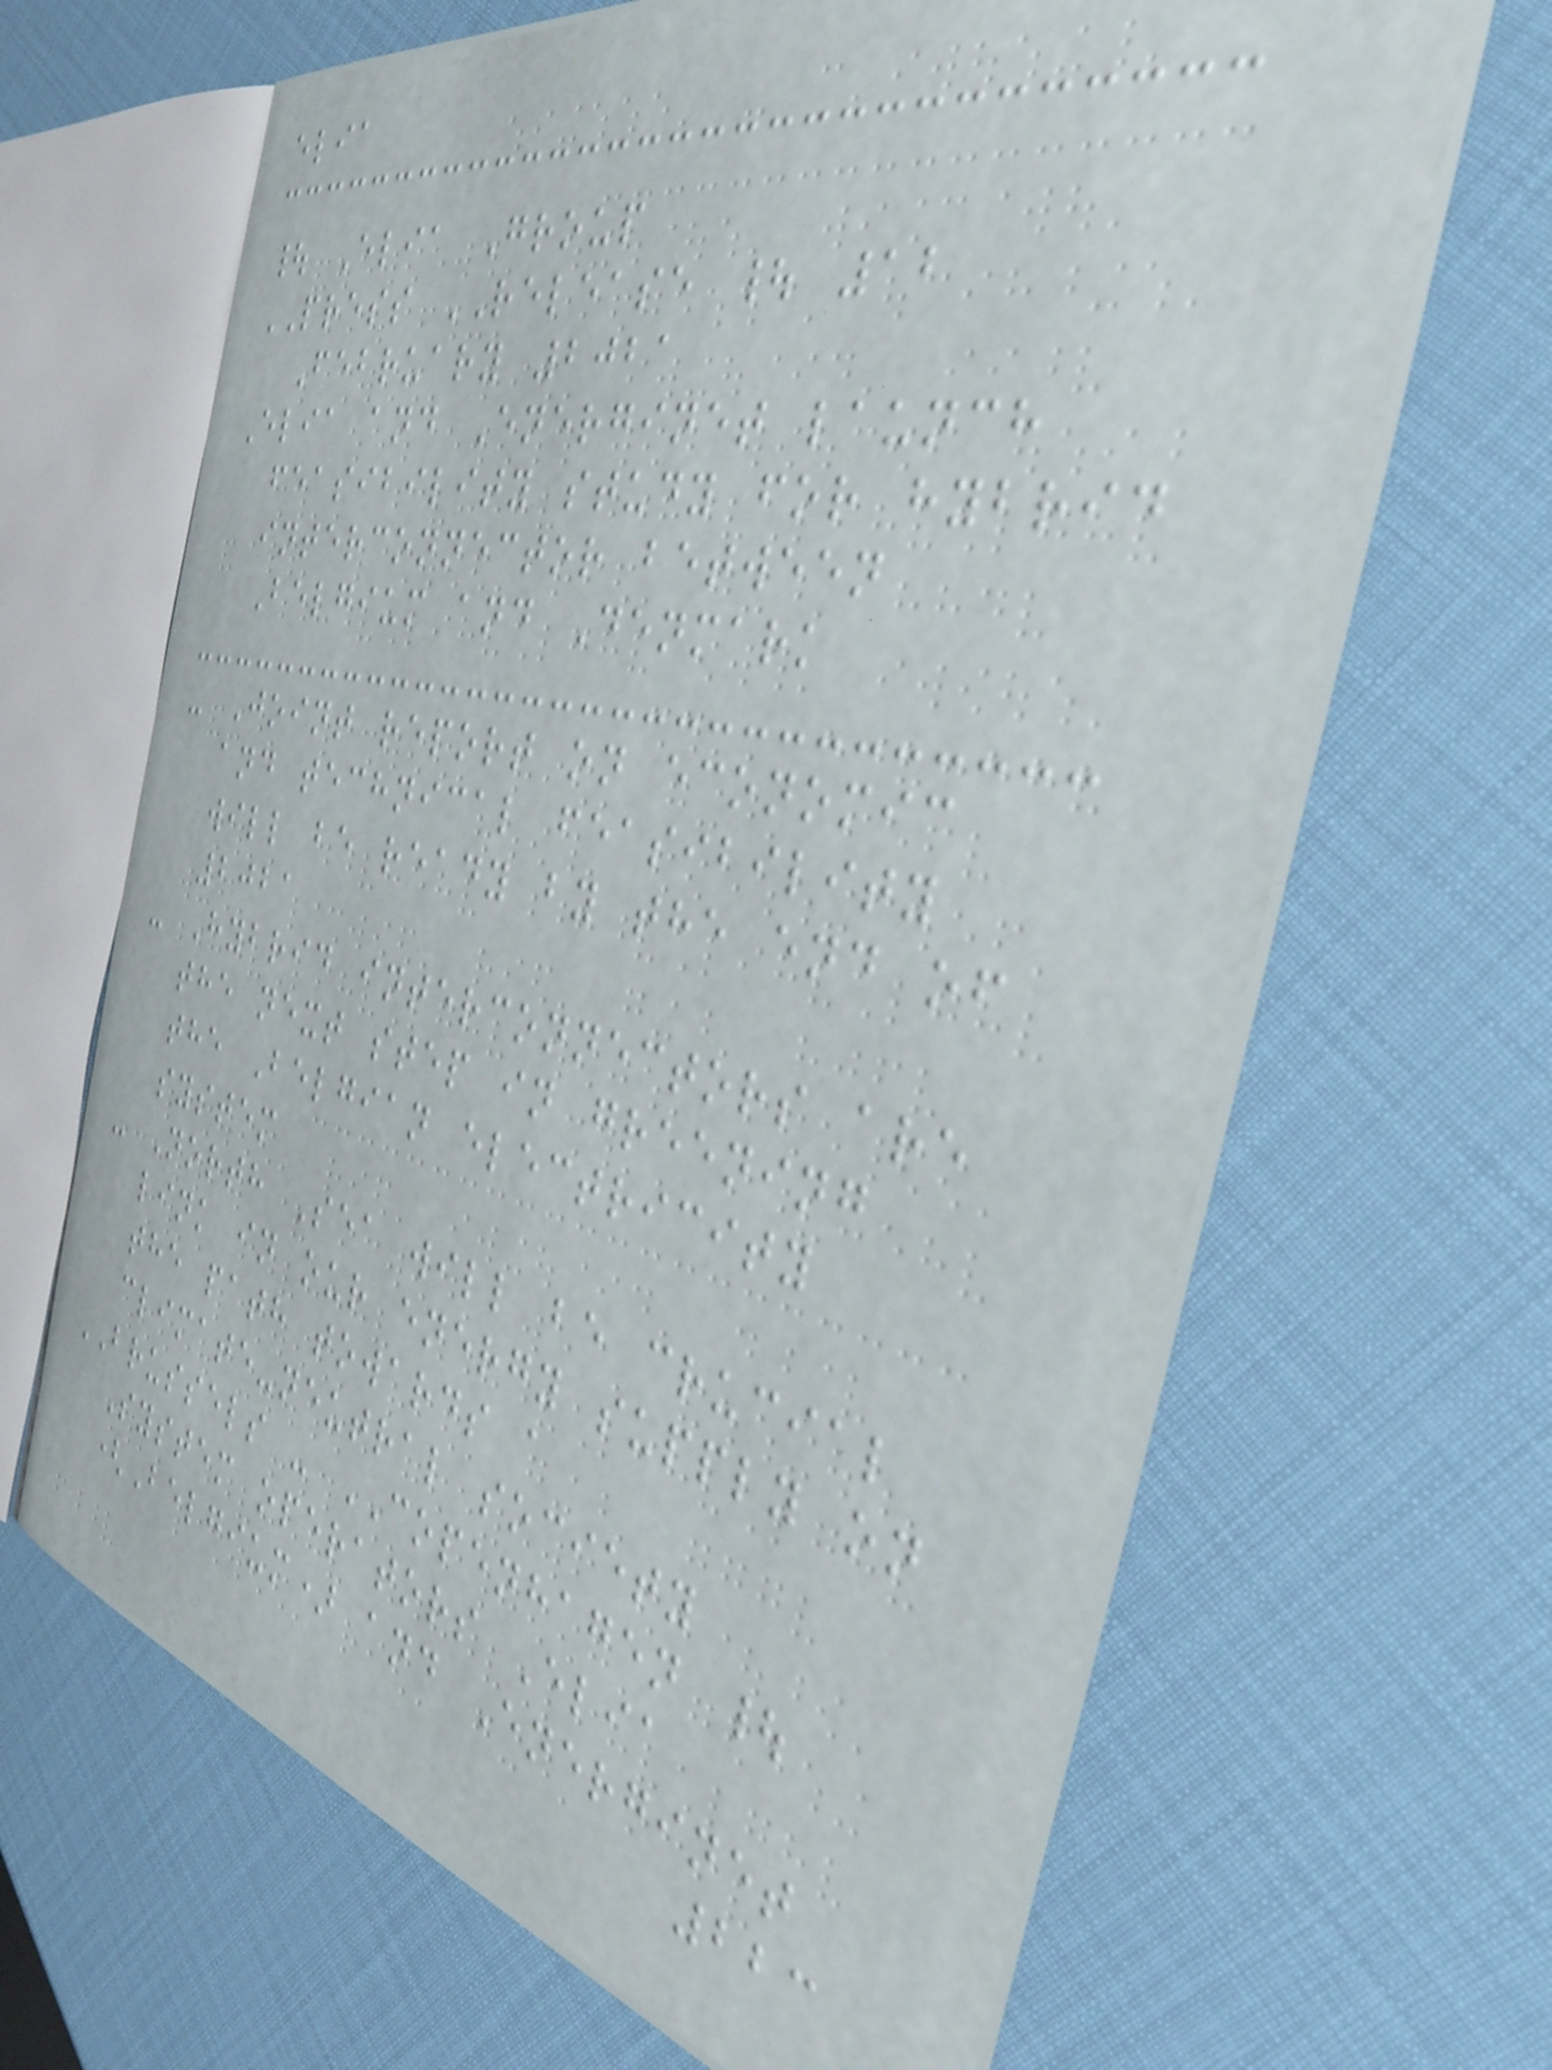elia
| Elia Group
PRESS RELEASE | 12
February 2021
Elia and Energinet launch
feasibility study for hybrid
interconnector between
Belgium and Denmark
- Joint report on economic
and technical feasibility
will be ready by the end of
2021
- Hybrid interconnectors are
the next step in greening
the Belgian electricity
system
- North Sea will be crucial
link in our energy supply on
the path towards a
climate-neutral society
BRUSSELS - COPENHAGEN |
System operators Elia
(Belgium) and Energinet
223
